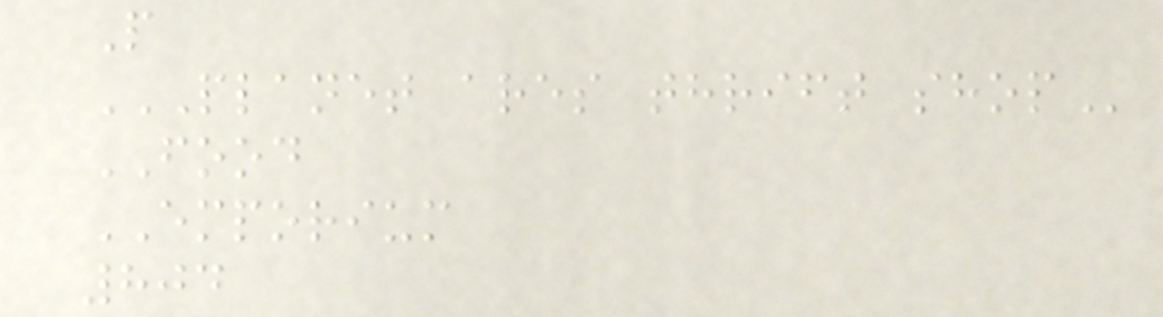P
PLANET ARES THRIFT SHOP
FOOD
EMPORIUM
804
